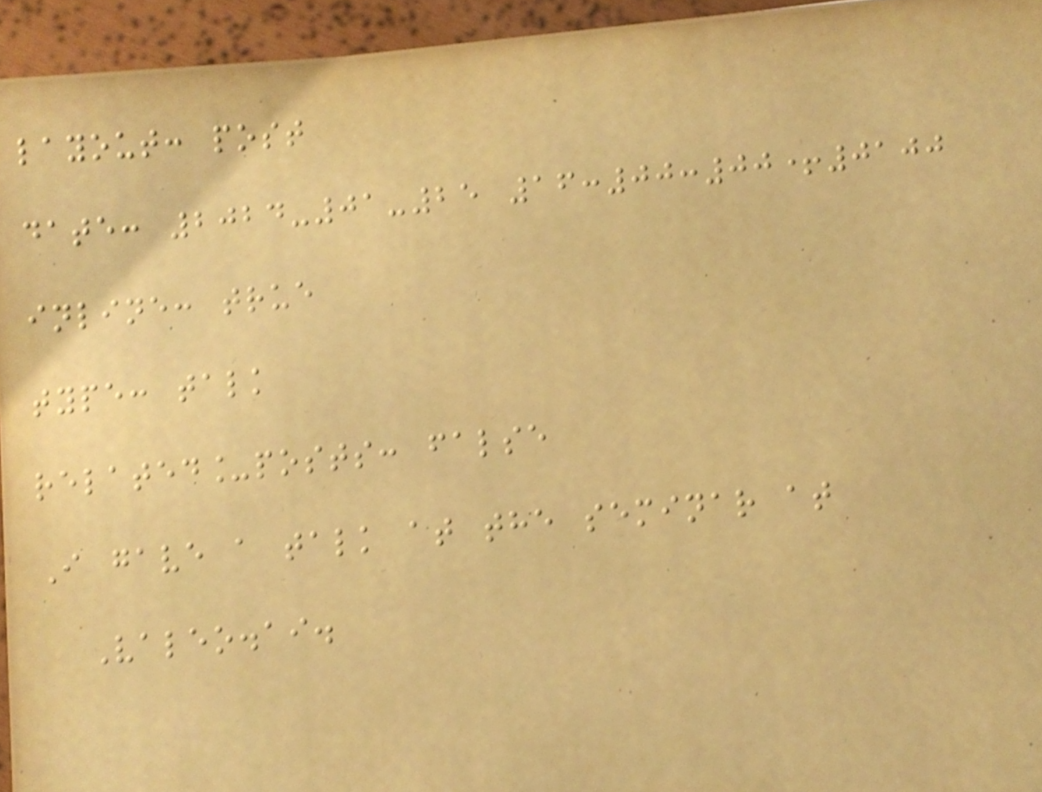layout: post
date: 2024-01-25 16:00:00+0100
inline: true
type: talk
related_posts: false
I gave a talk at the seminar at
Valeo.ai.
